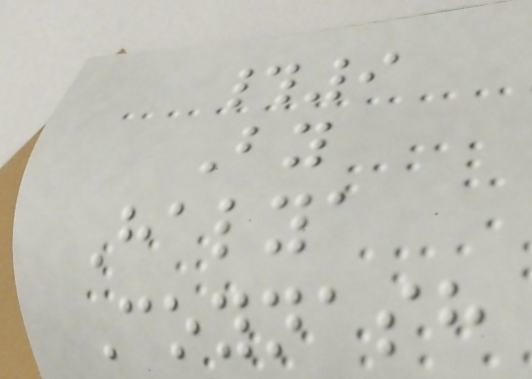#9
By
Halya
Coynash
